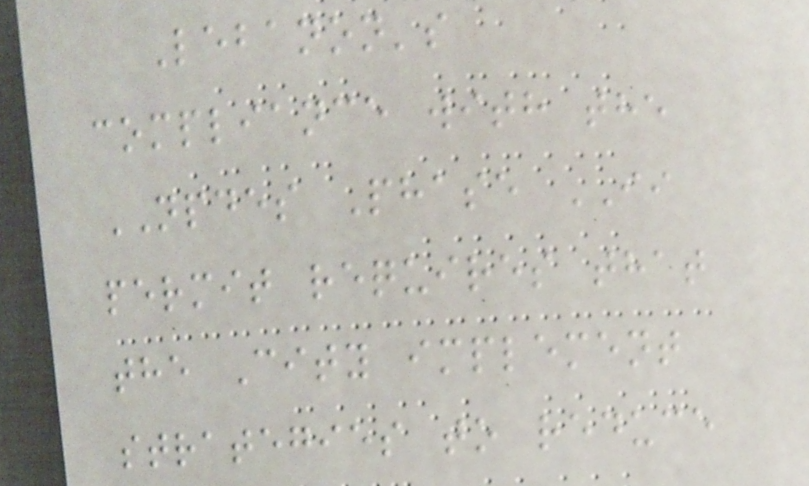Lebanon's
compliance with the
NPDES Phase II
permit requires that
the City implement
strategies to reduce
